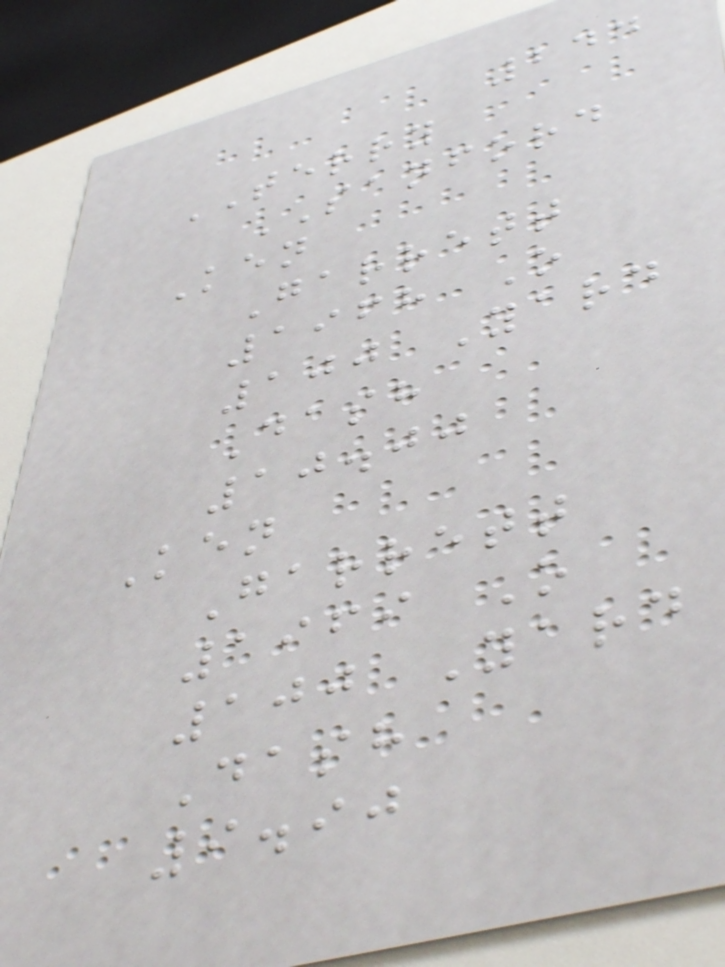244
TERRY
SANFORD
Ken
Garrett
1968 O
100 Yard
Dash
10.00
Ken
Garrett
1969 O
100 Yard
Dash
9.90
